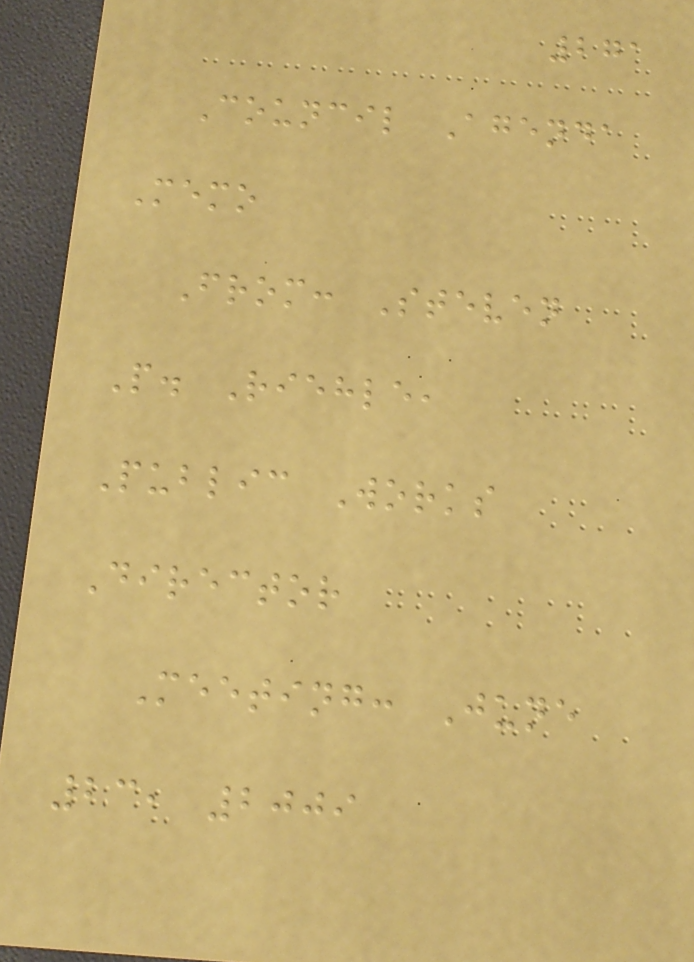271
Council Agenda
Memo
From: Steven
P. Riehle,
Public Works
Director
Meeting: June
23, 2009
